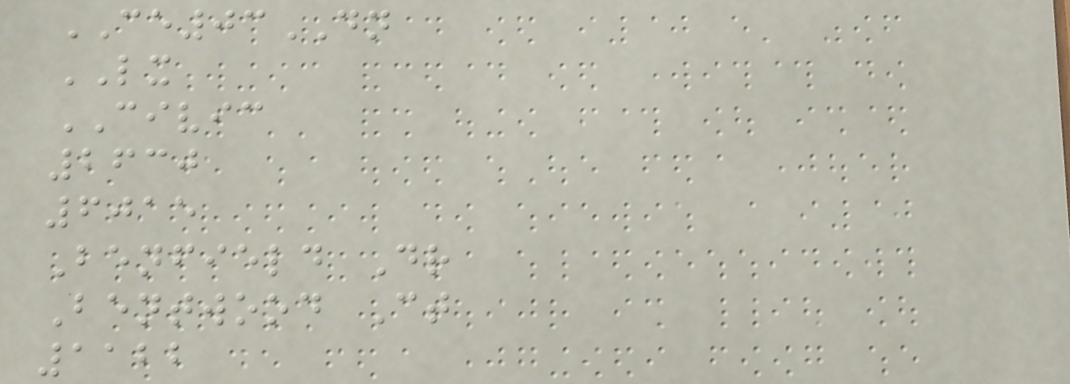CE03DN
LX
CIVIC
2630
6015
Benfield Dr
Bentwood Ct
1122
